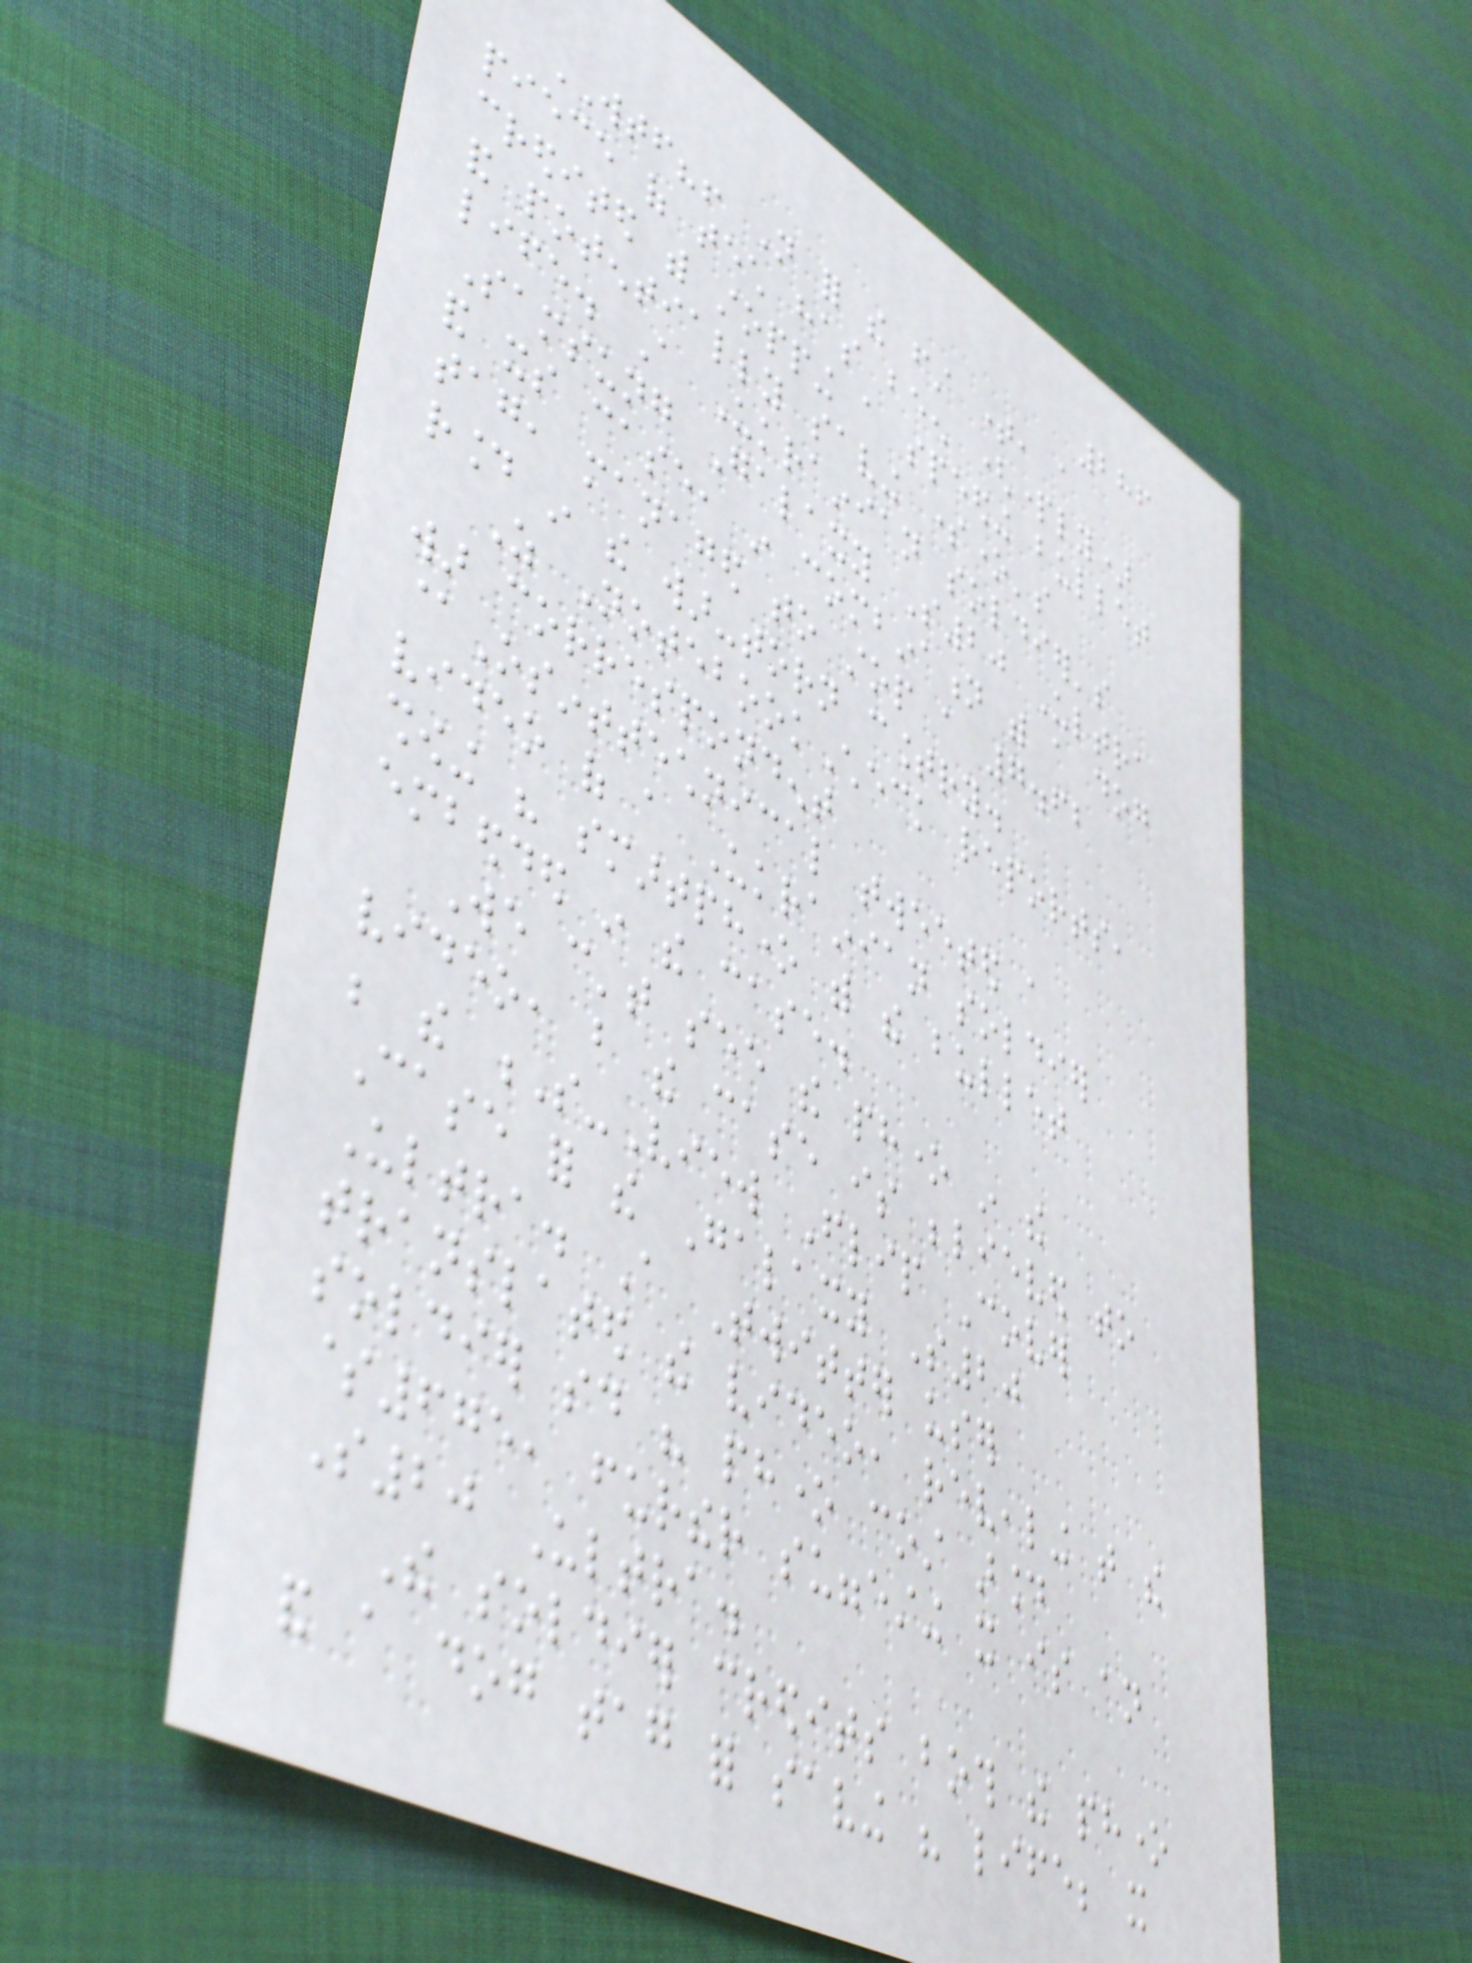286
WTF?! Not for the first time, a
piece of tech has been (partly)
credited with stopping a speeding bullet
and potentially saving someone's
life. A Ukrainian soldier's
Samsung Galaxy S20 Ultra
and its case, in combination with a dog
tag, managed to stop a 7.62
round in the war-torn country.
As NotebookCheck reports,
war correspondent
@Osinttechnical tweeted a
video of a Ukrainian soldier
showing his smartphone with the bullet
embedded in the case.
We can't see the phone in the
video, but the case is believed to
be the S-View Flip Cover
Case for the Galaxy S20
Ultra. A Twitter user
translated the video, revealing that the
soldier said his phone cost around
$675, further suggesting it is an
S20 Ultra.
The soldier credits both the phone
and a dog tag for saving his life; it
